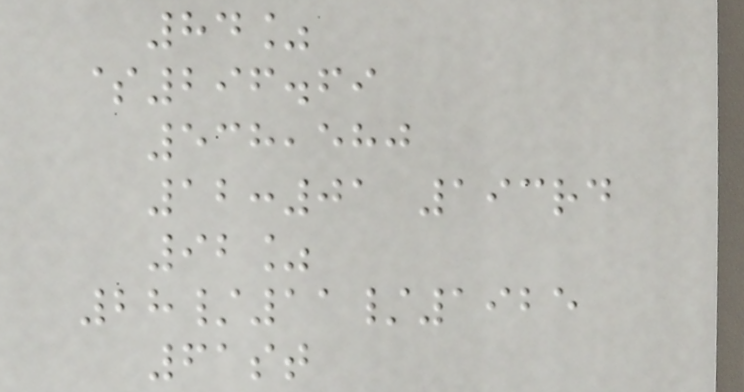84%
$296.69
538,580
12:01 193rd
92%
28/11/1925
61st
